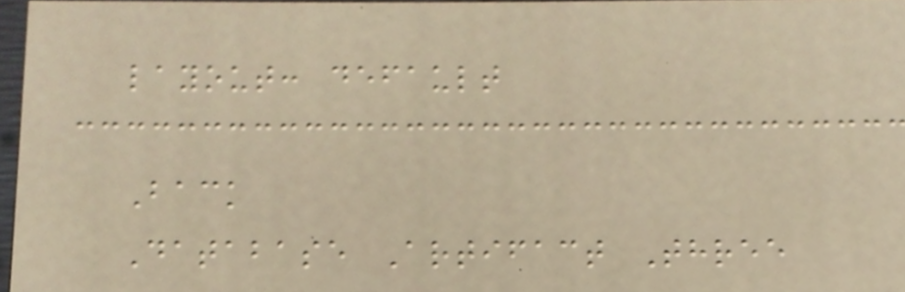layout: default
Back
Database Artifact Three
